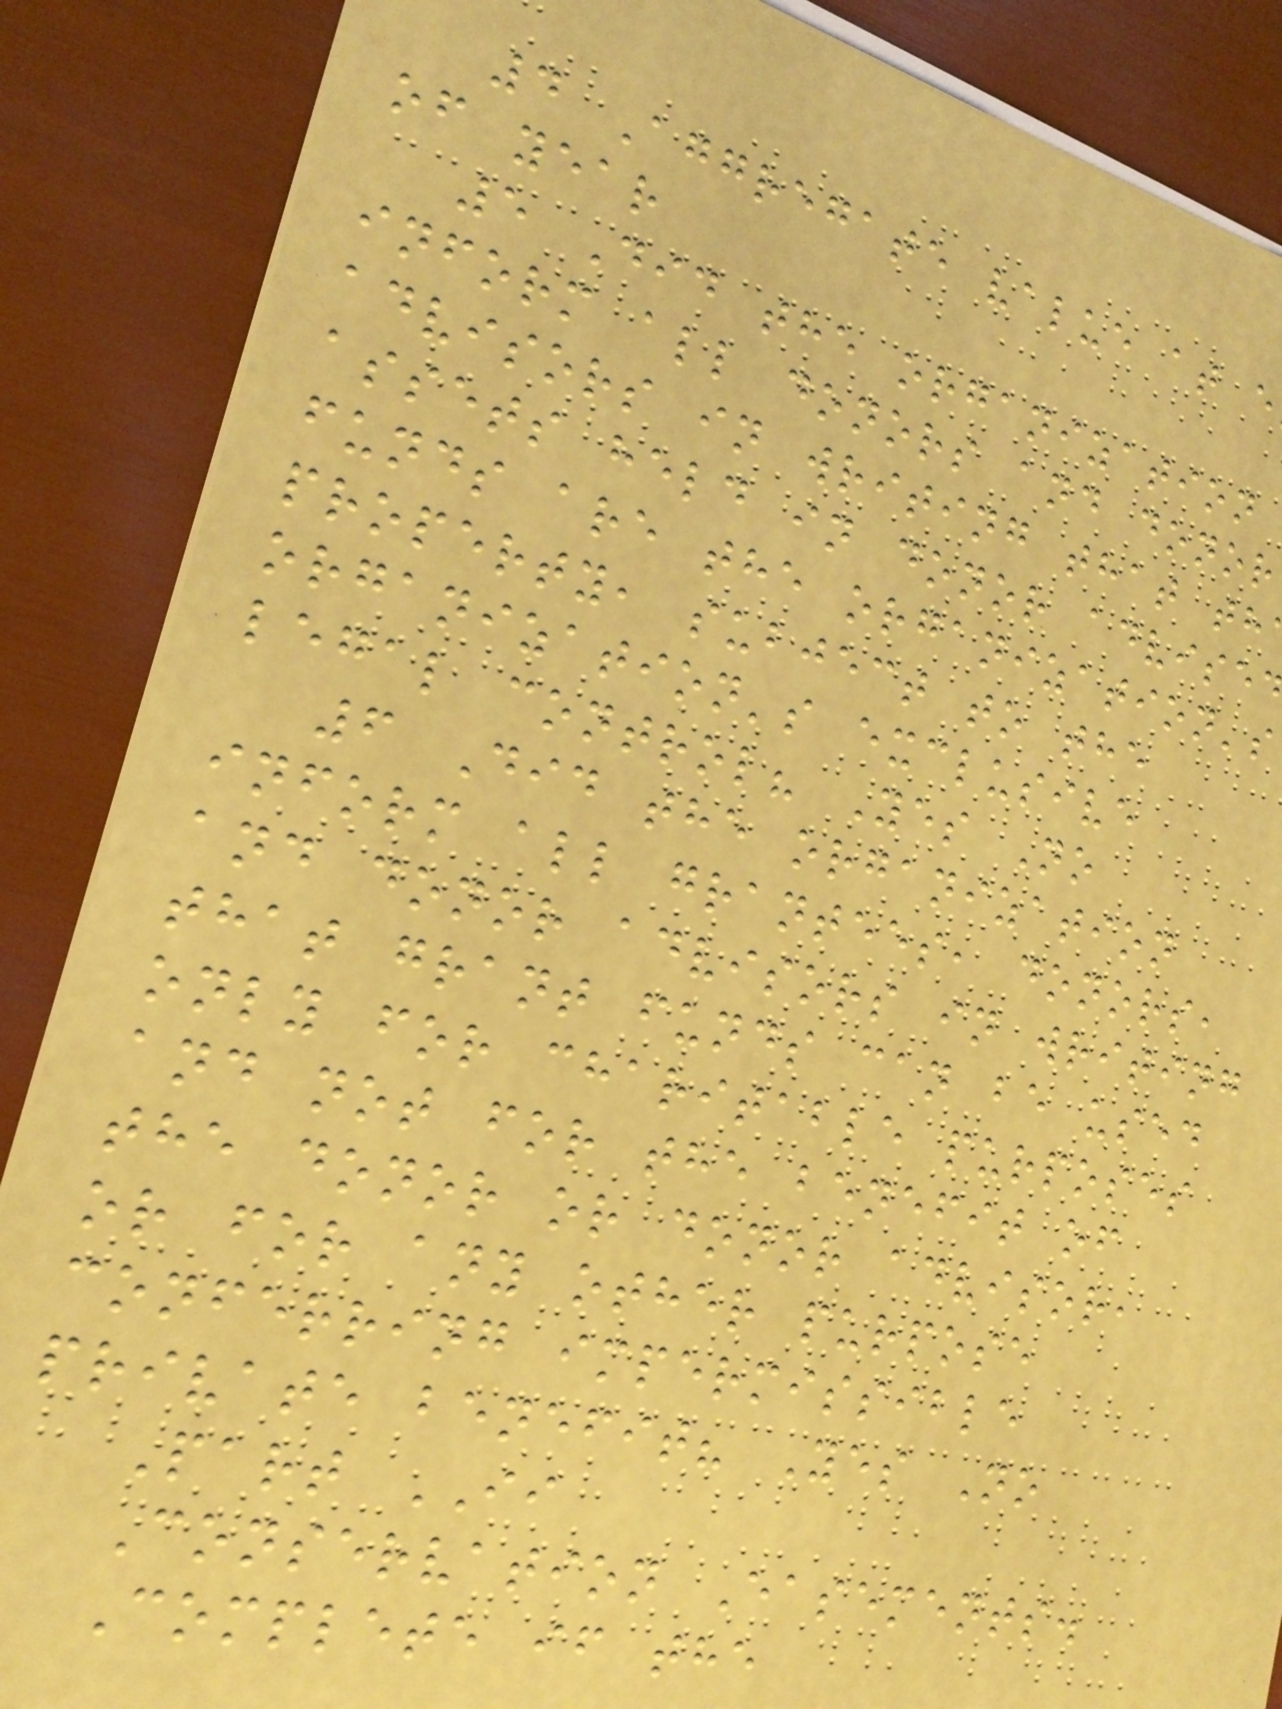4 Aggregate value at e
of year
5 Did the organization
inform all donors and donor
advisors in writing that th
assets held in donor advise
funds are the organization's
property, subject to the
organization's exclusive
legal control? Yes No
6 Did the organization
inform all grantees, donors,
and donor advisors in writing
that grant funds can be used
only for charitable purposes
and not for the benefit of
the donor or donor advisor,
or for any other purpose
conferring impermissible
private benefit? Yes No
Part II
Conservation Easements.
Complete if the
